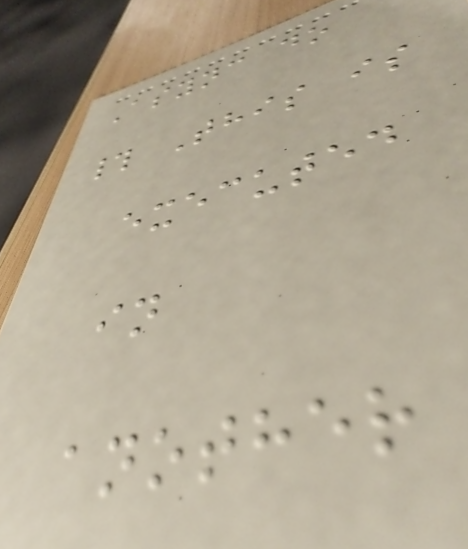Async do
# This is
executed
in
another
